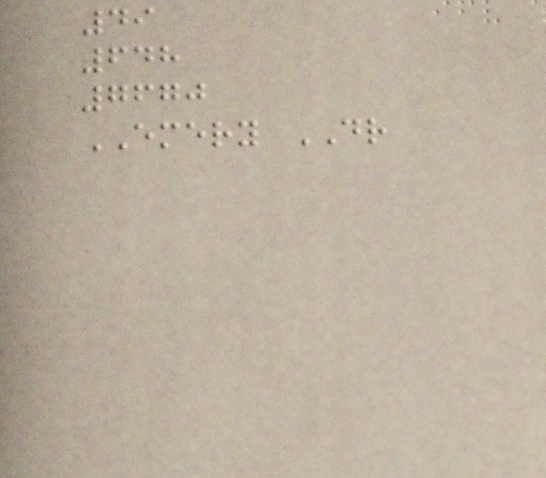49
648
7670
EMERY DR
